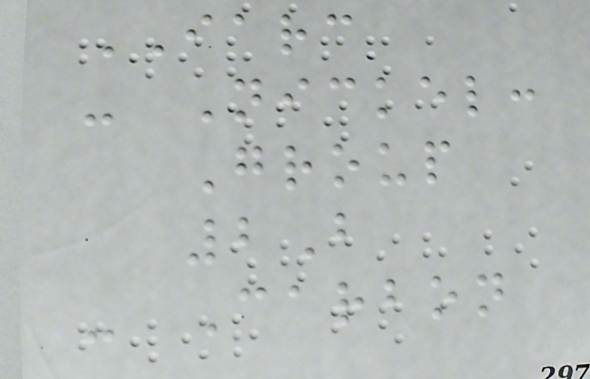IARC
- Nickel:
Group
2B
- Carbon
